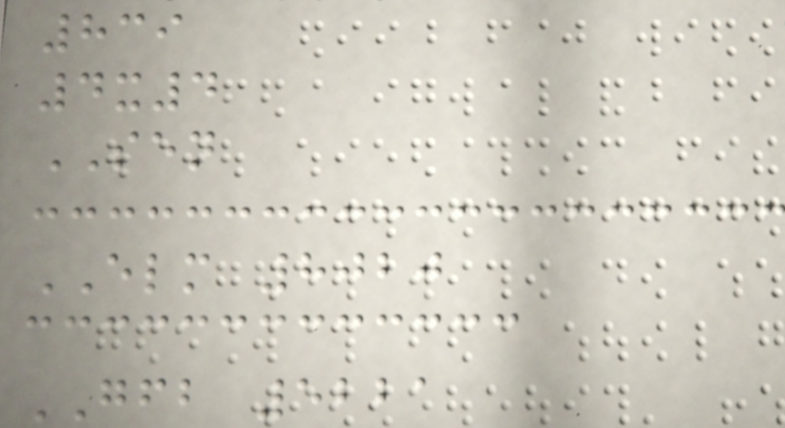839
4x4
SEN
ELM 8020
GFB 5221
